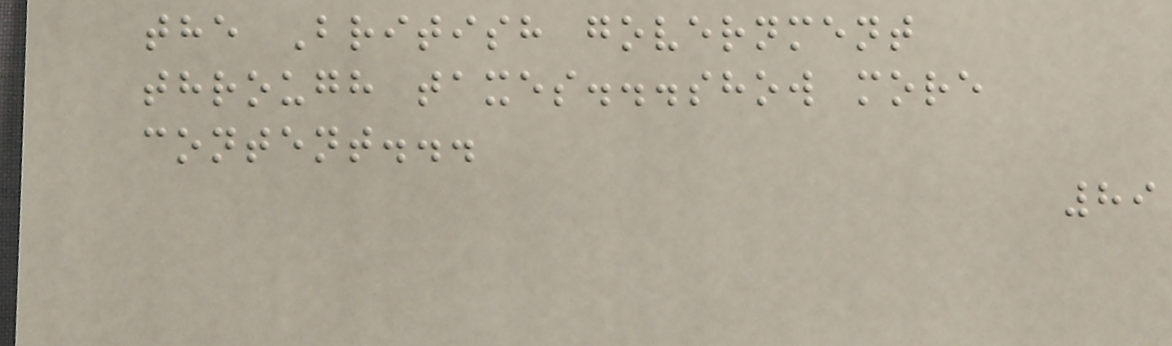the British government
through taxes...show more
content...
89
